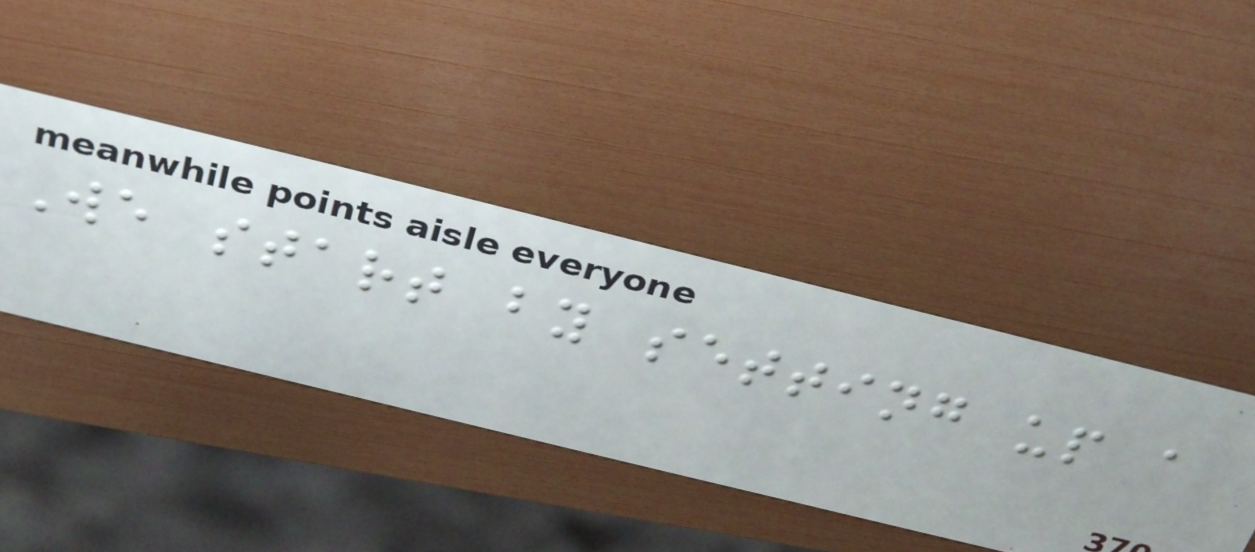We start by setting up a
